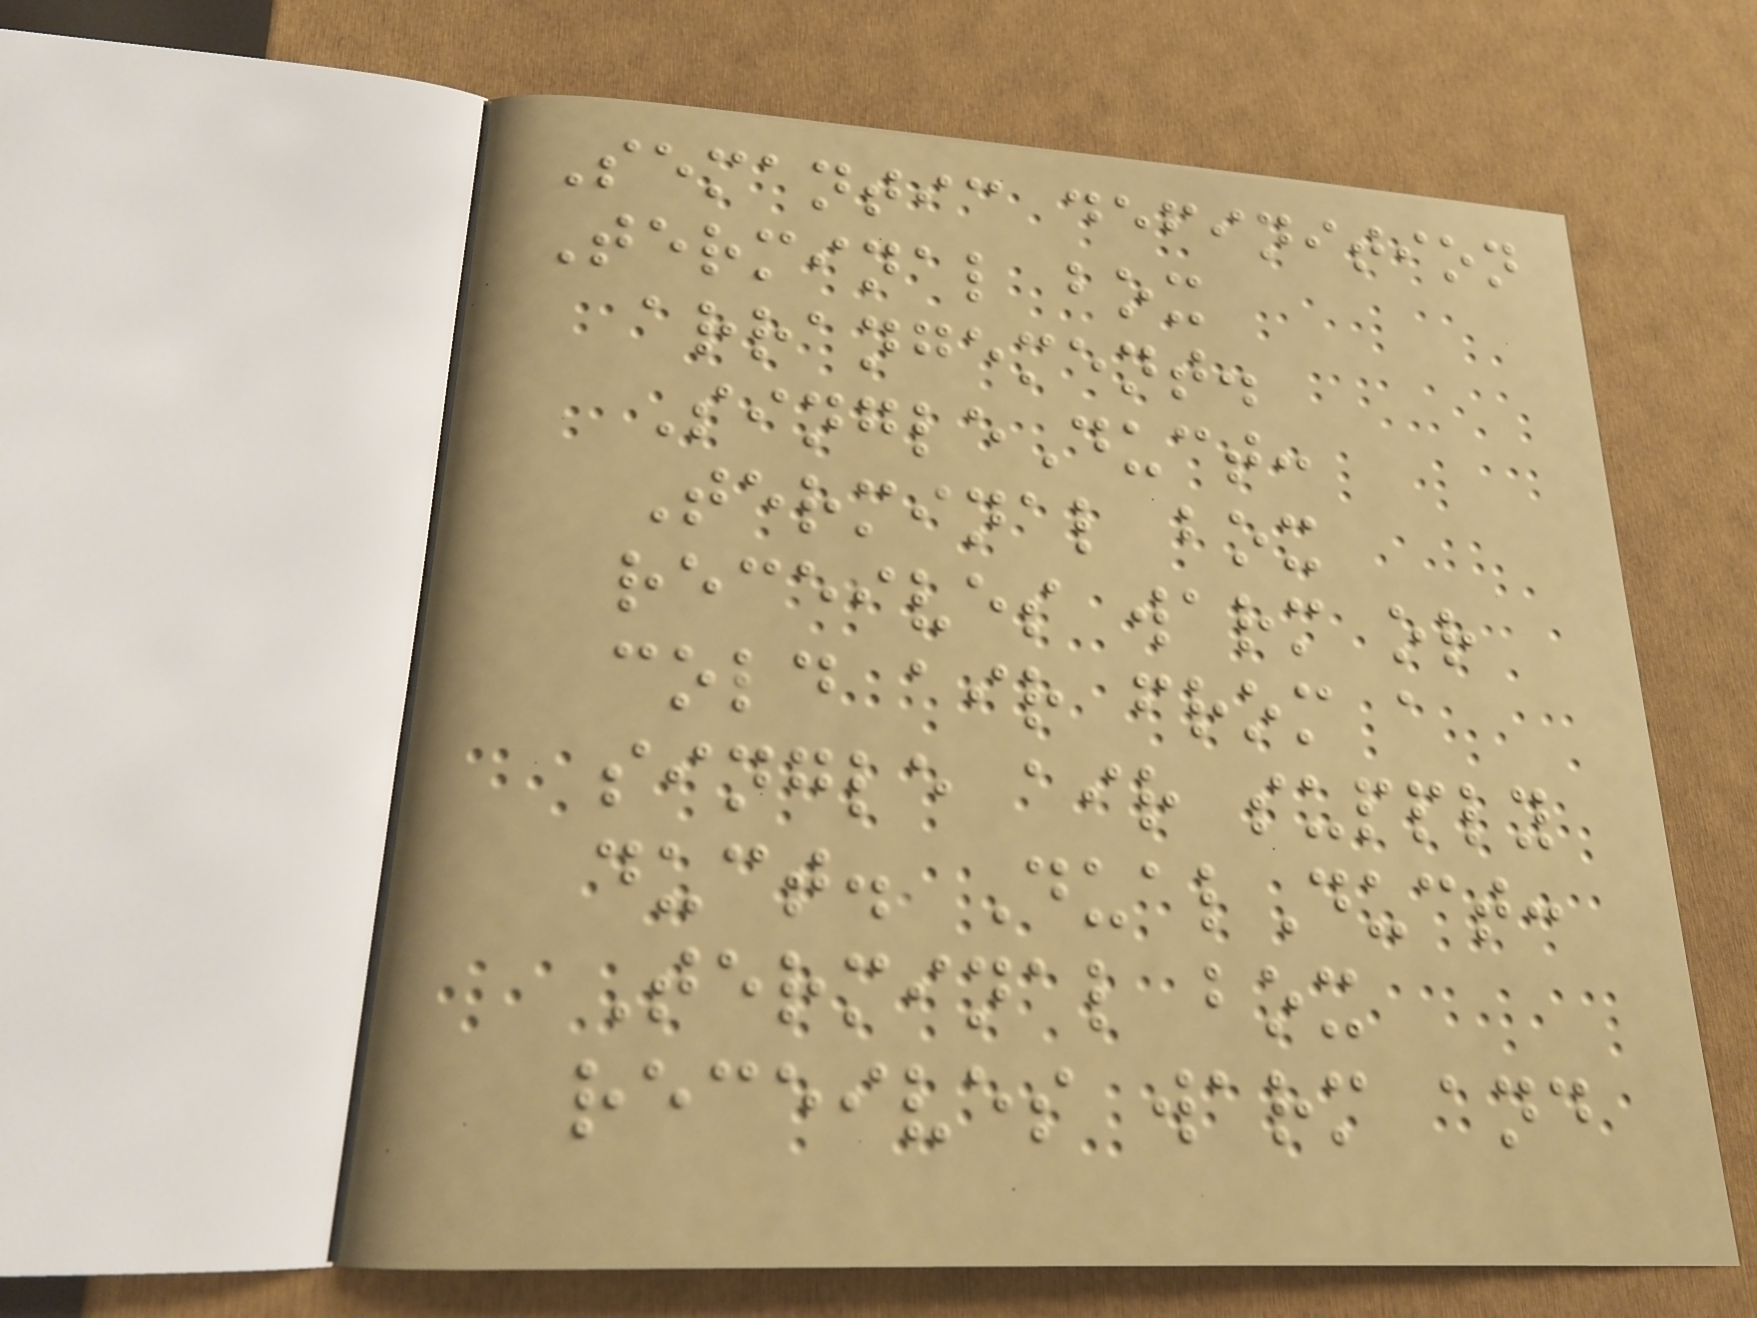Semantic definition
Terminal box
arrangement.
SingleDuct:
Terminal box
receives warm or
cold air from a
single air supply
duct. DualDuct:
Terminal box
receives warm and
